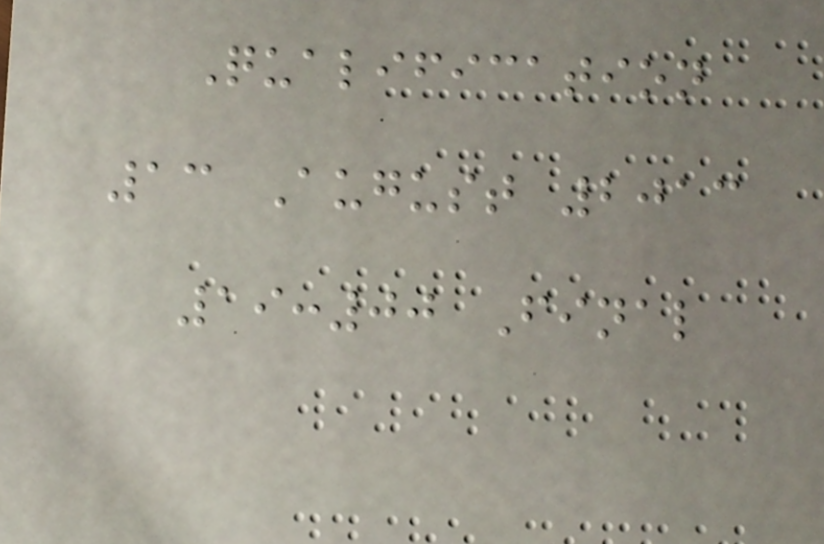Qualification
13 August 2013
19:00 Final
